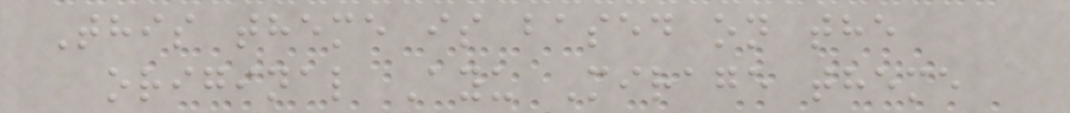This theme is based on the
original Ayu Mirage theme
